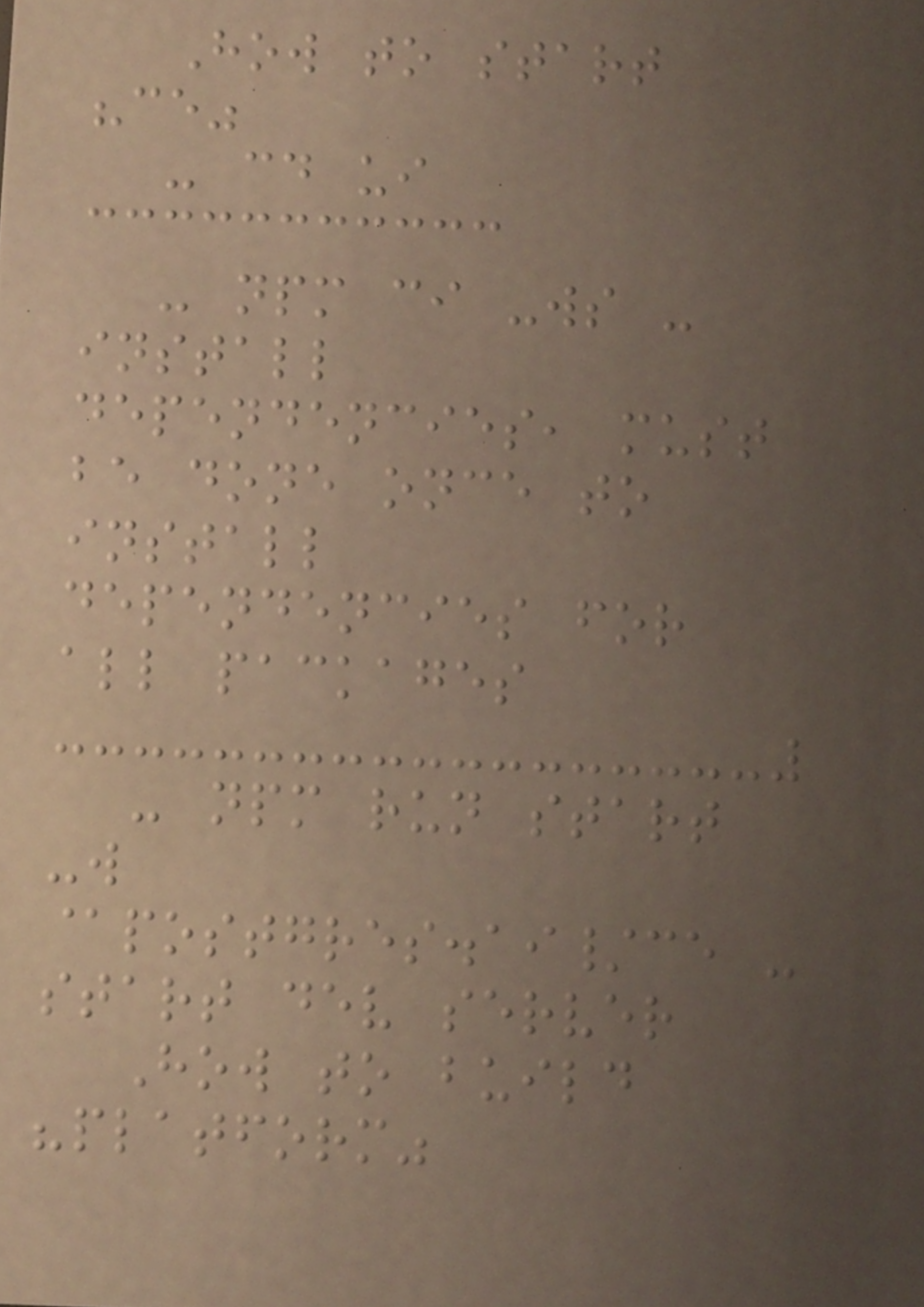How to start
"ce"
- cd ui
- npm ci -ws -
install
dependencies, must
be done once to
install
dependencies for
all packages
- npm run start
-w
@postgres.ai/ce -
start dev server
How to build
"platform"
